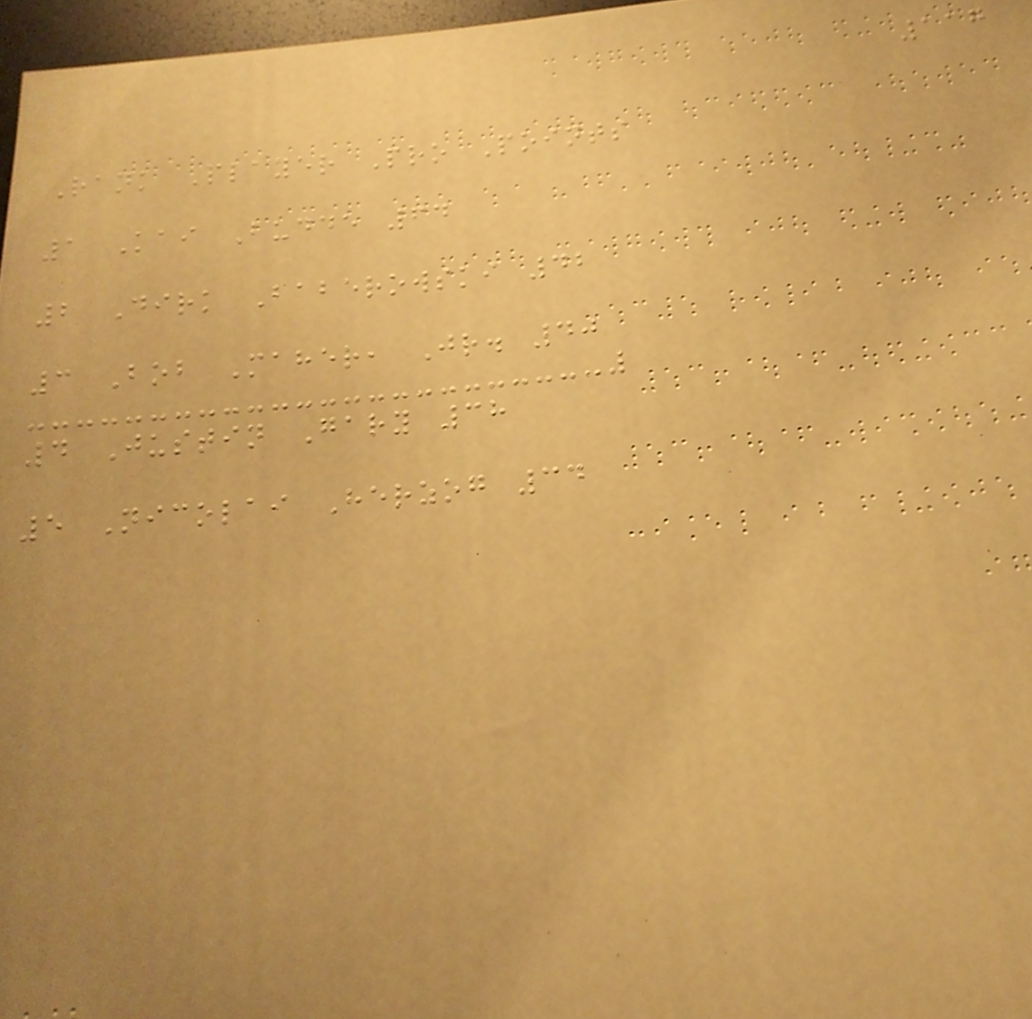117
Rank Player Pro Points
1 Kai Budde 64
2 Dirk Baberowski 42
3 Bob Maher, Jr. 40
4 Justin Gary 38
5 Nicolai Herzog 34
